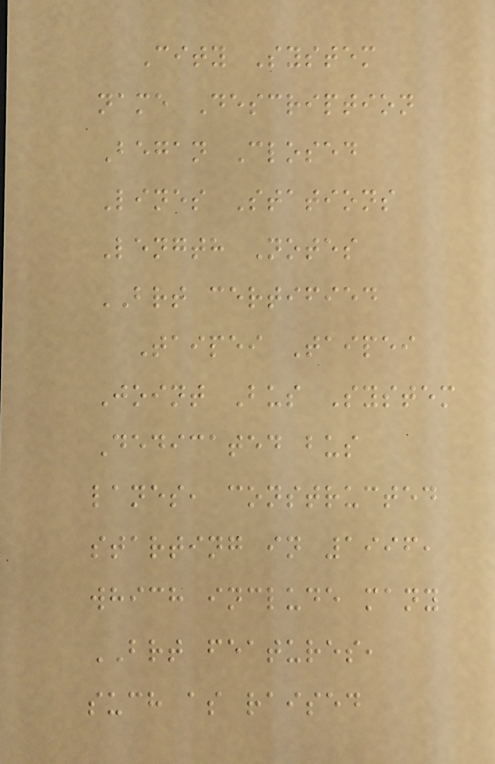City System
name Description
Began Closed
Lines Stations
Length Notes
BRT certified
Taipei Taipei
Joint Bus System
Dedicated bus
lanes, constructed
starting in 1996,
which include many
BRT features,
such as raised
